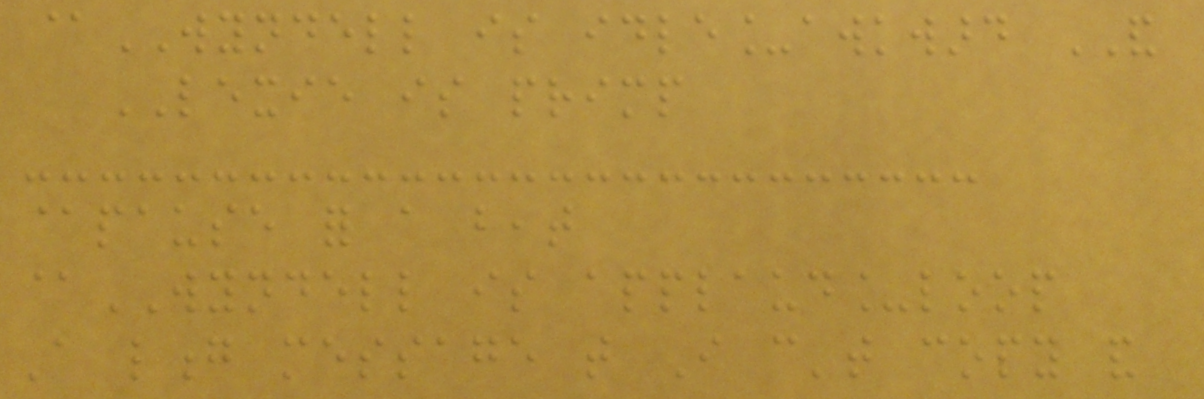@WYNDELL is idle_awkward AND
LEXIE is primp
@pause for a beat
@WYNDELL is applaud_loop
A long message that I can't copy and
